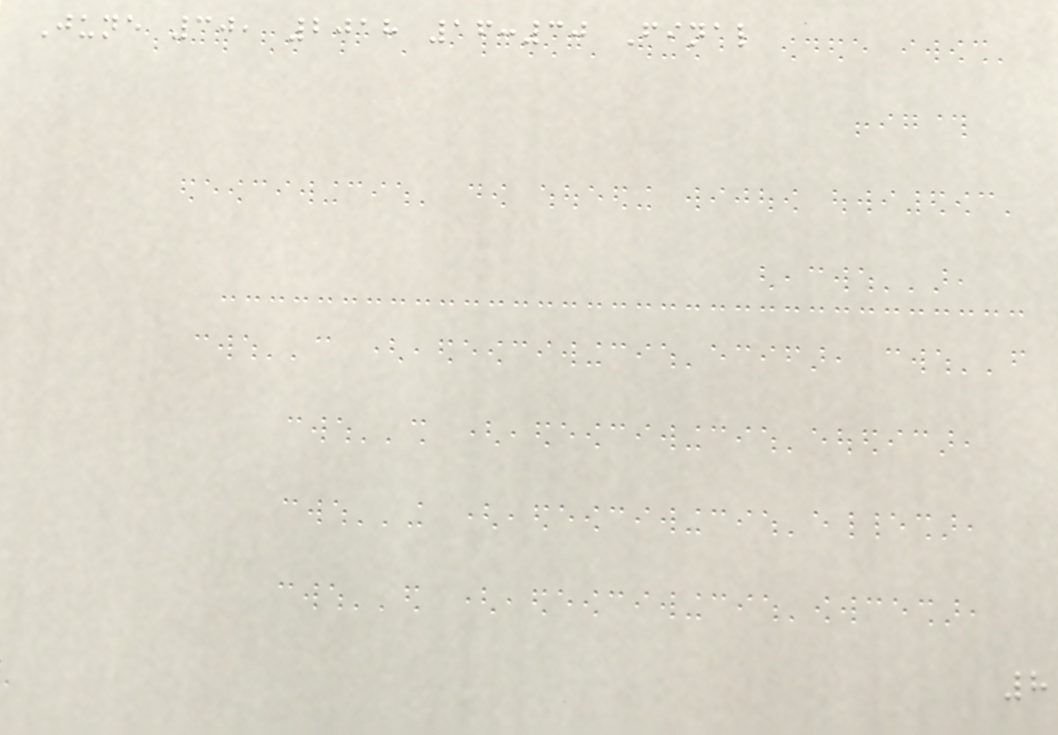June 30, 2018 16:30 Final
8
